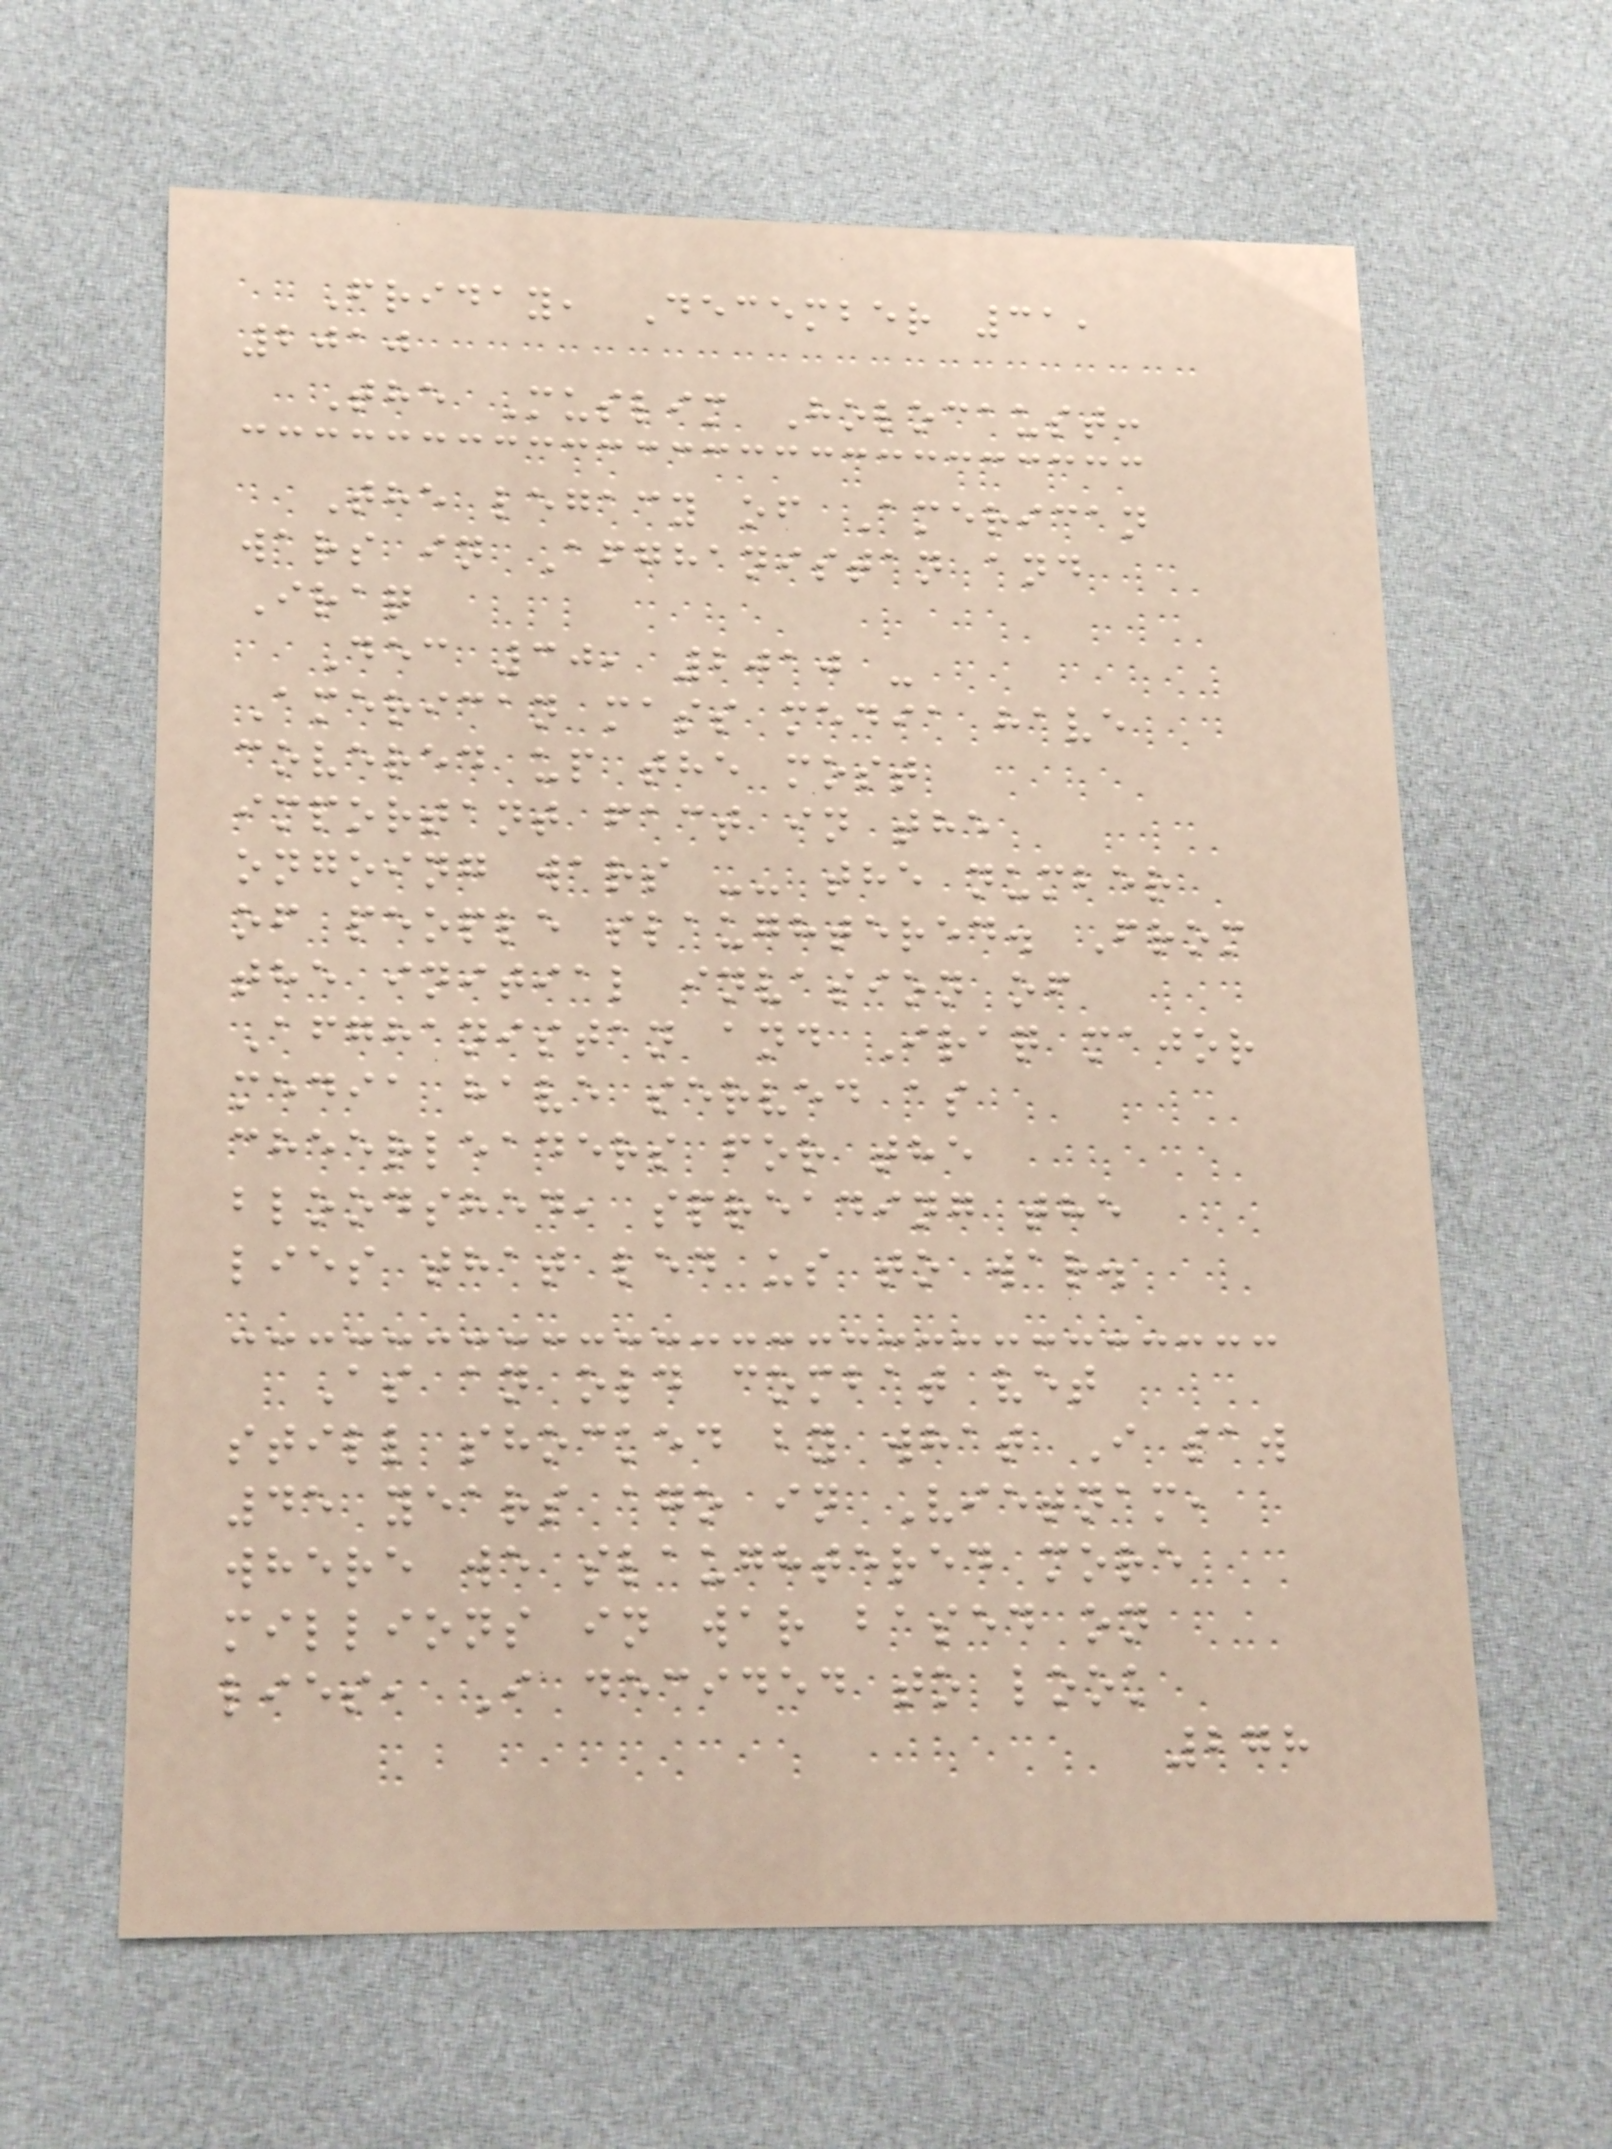Friday, December 31,
2010
The Muslim Holocaust:
The legacy of American
wars in Afghanistan and
Iraq
Dec 30, 2010 -
American mass media have
covered up the most
important fact in the
ongoing wars -- the number
of people slaughtered. From
the initial invasion of
Afghanistan and Iraq major
media have served as
cheerleaders for the
bloodshed, spreading the
lies that led us to war.
As an old combat vet
still shocked by what I saw
45 years ago in Vietnam,
where we slaughtered more
millions in war based on
lies, I decided to look
278
